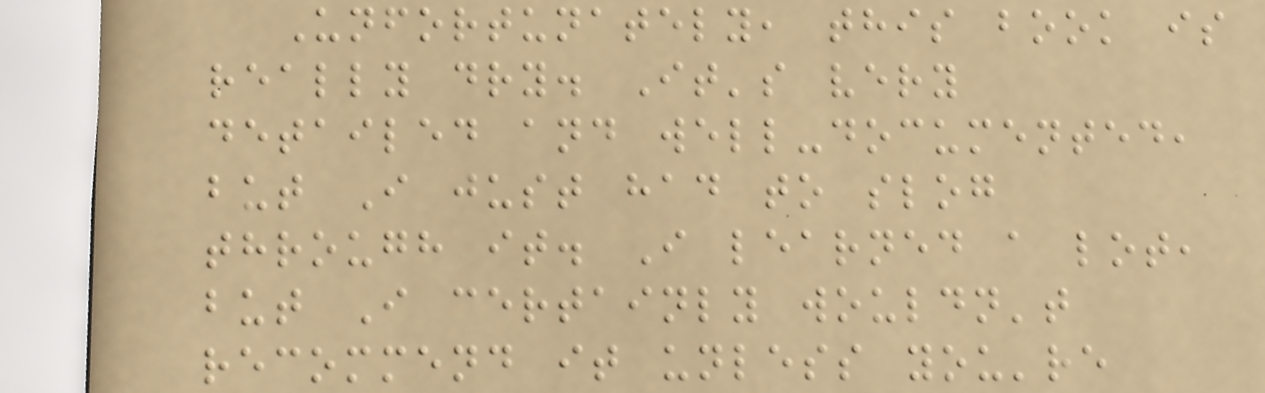Unfortunately, this book is
really dry. It's very
detailed and well-documented,
but I just had to slog
through it. I learned a lot,
but I certainly wouldn't
recommend it unless you're
